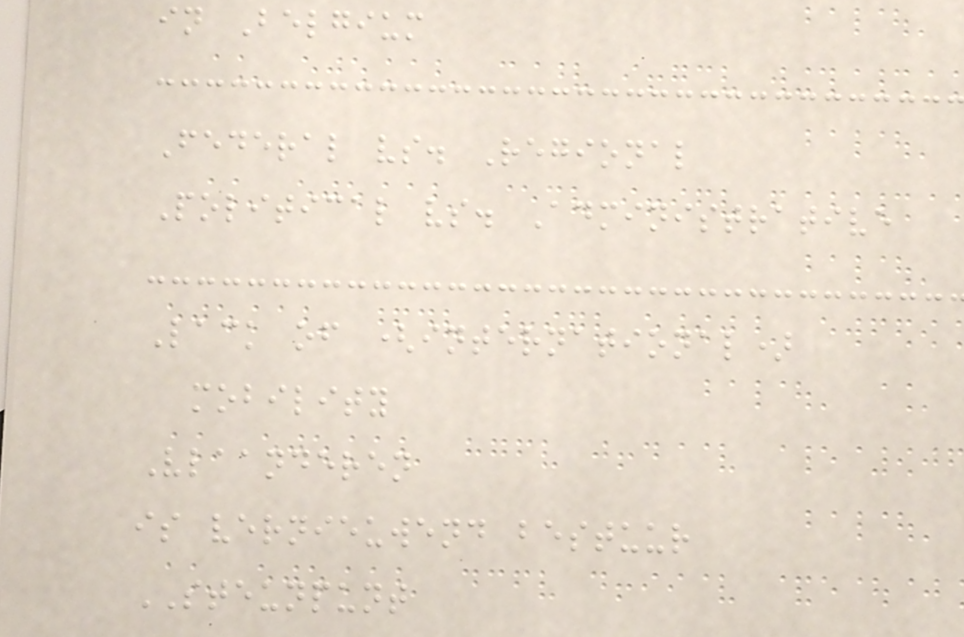in Belgium
Federal vs. Regional
Political vs. Administrative
Lack of (international)
mobility
Vlaanderen
is vernieuwend bestuur
STEUNPUNT
